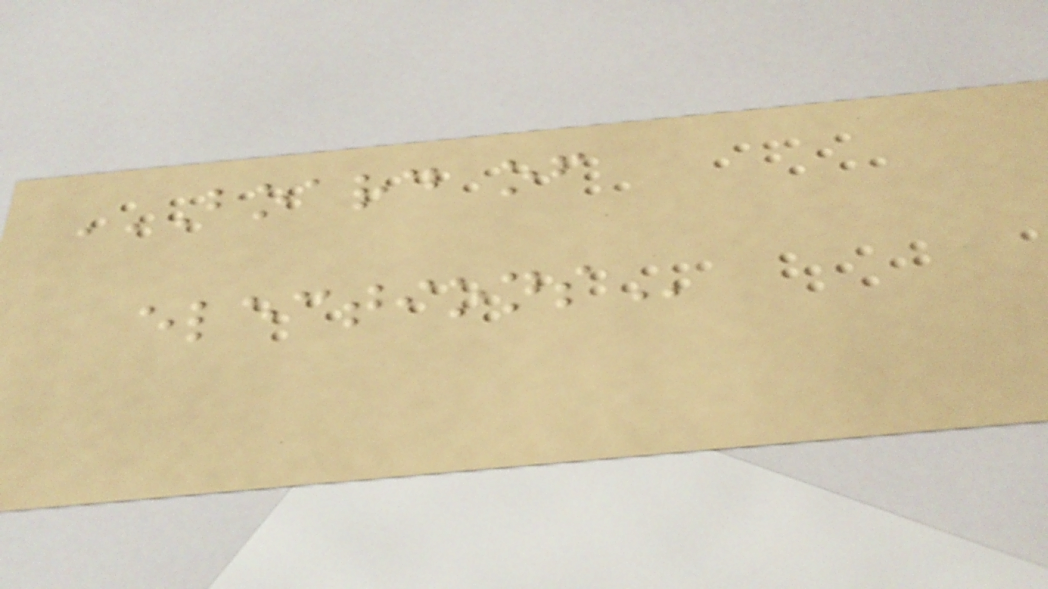BOARD OF
ELECTIONS
